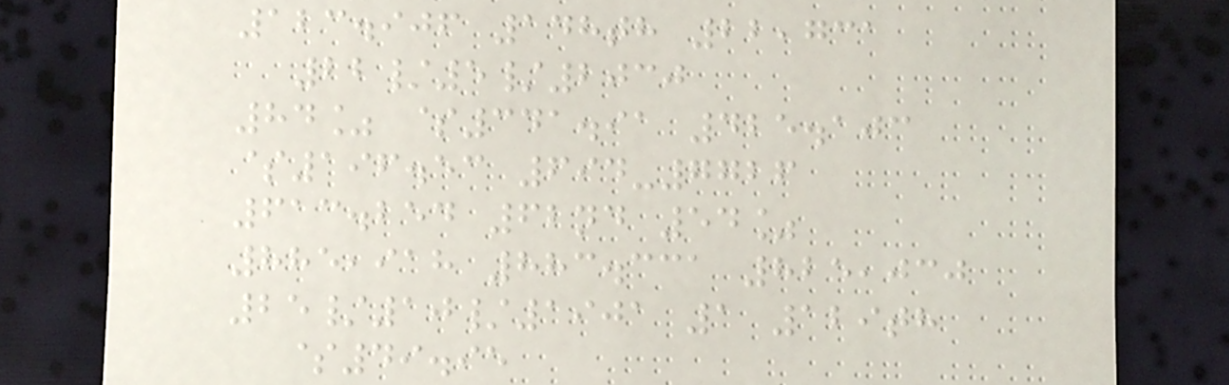123.906 148th 22,731
22/5/2030
84% $341.91 425.103
$196.53 694-7726
613.254 62nd 54%
885,918 883.331 825,030
25/10/1901 1 129th
$49.95
